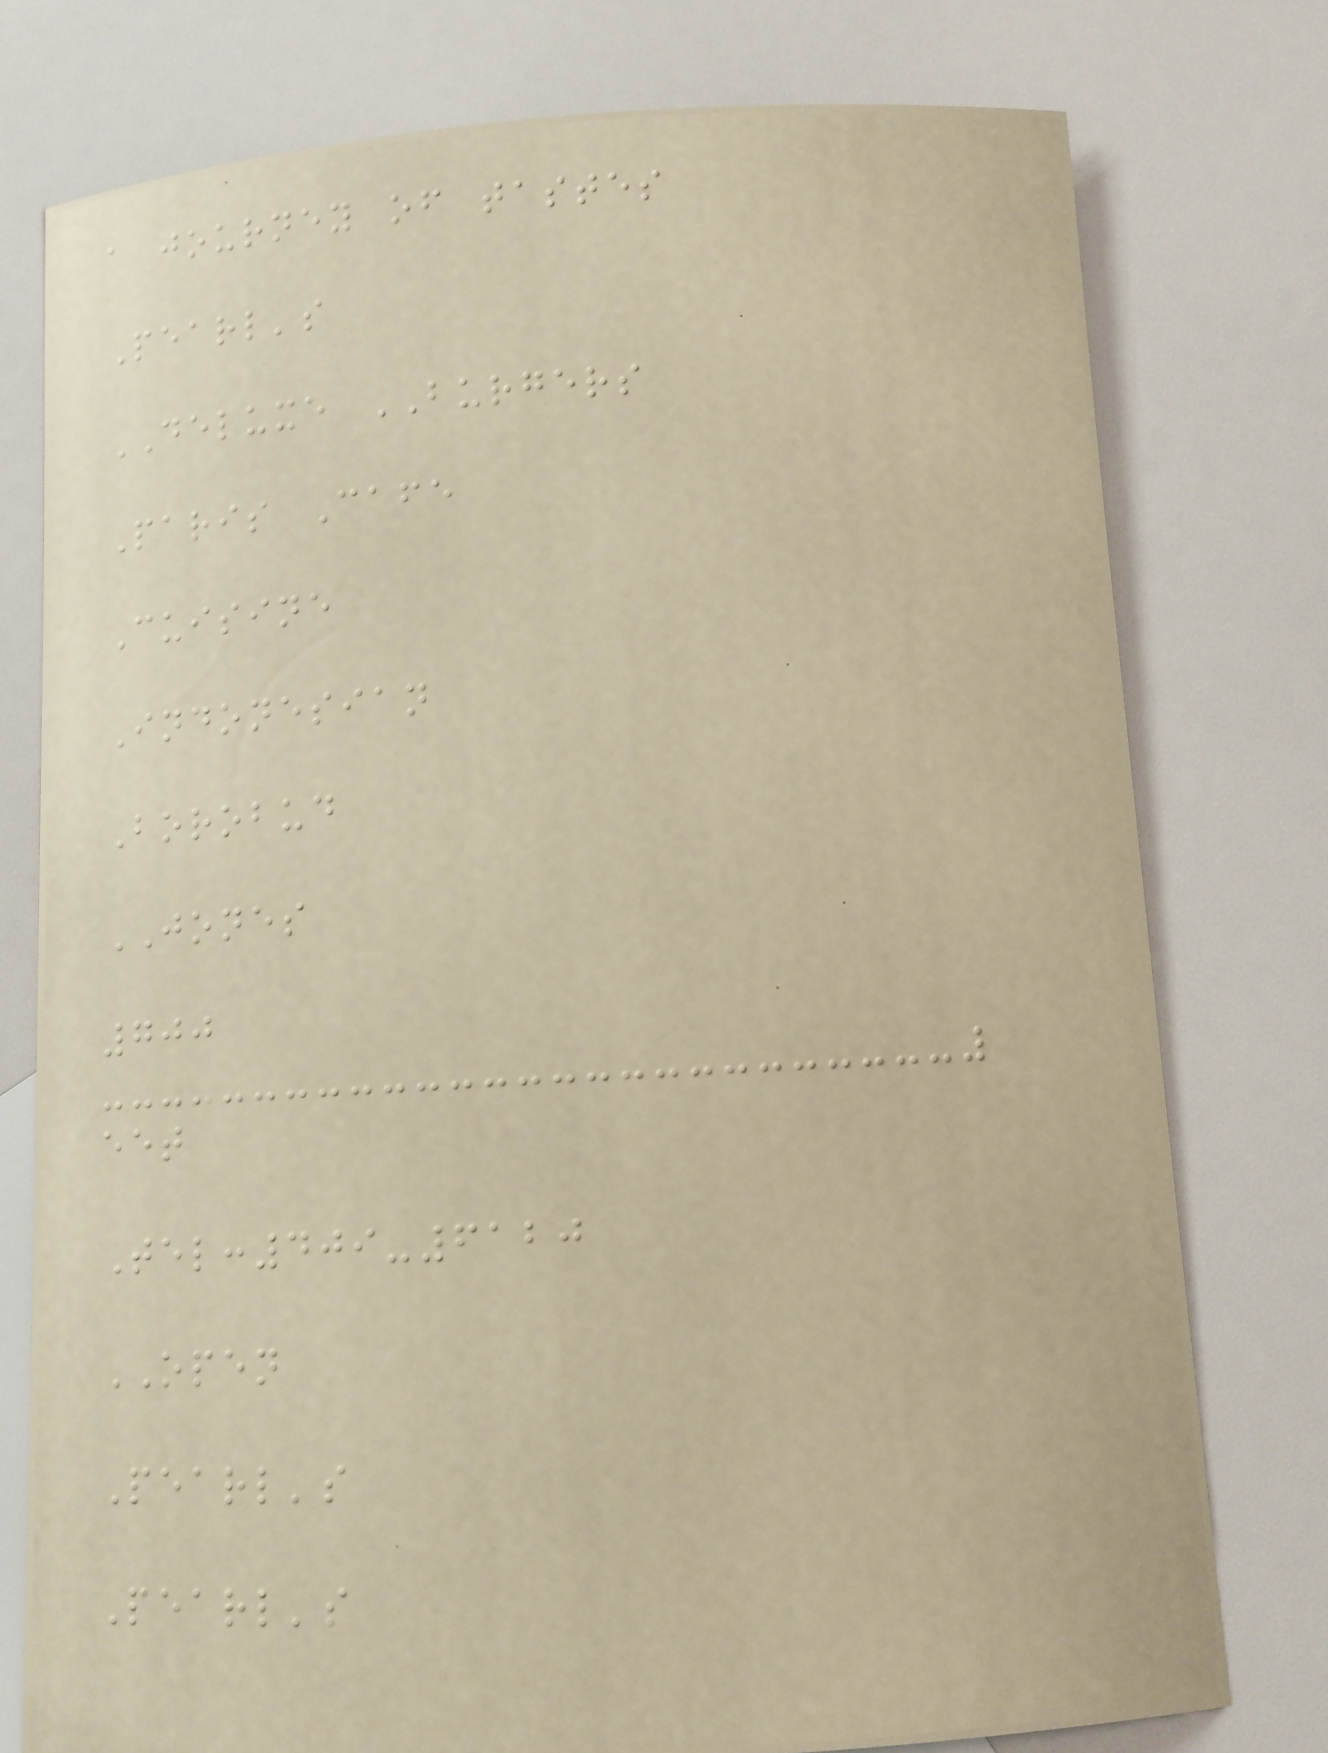a journey of tastes
Pearl's
DELUXE BURGERS
Paris Cafe
Cuisine
Indonesian
Borobud
JONES
700
eet
Tel:409-6120
OPEN
Pearl's
Pearl's
